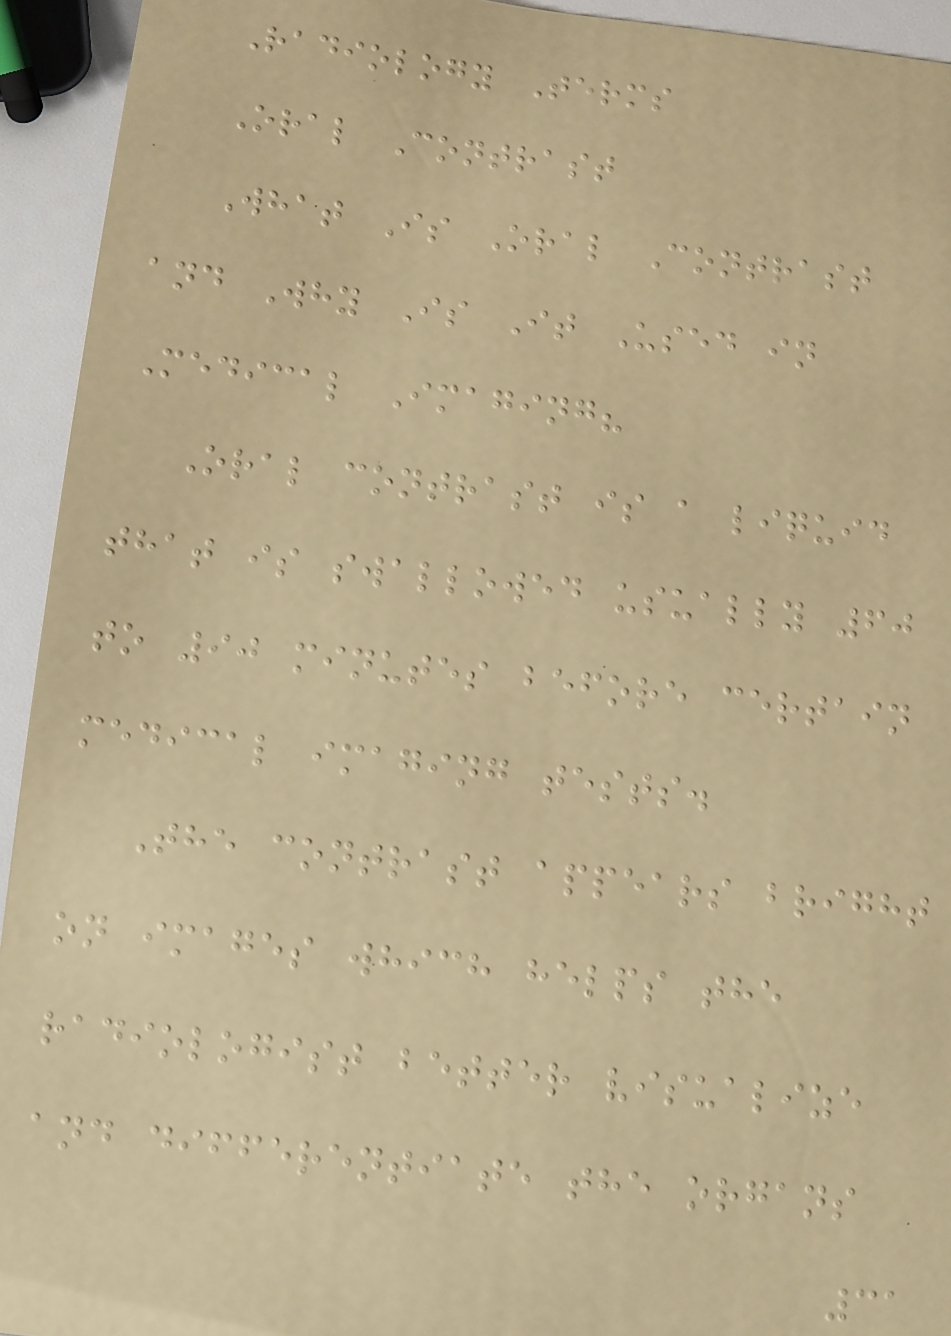Radiology Terms
Oral Contrast
What Is Oral Contrast
and Why Is It Used in
Medical Imaging?
Oral contrast is a liquid
that is swallowed usually 60
to 90 minutes before certain
medical imaging tests.
The contrast appears bright
on images which helps the
radiologist better visualize
and differentiate the organs
31
